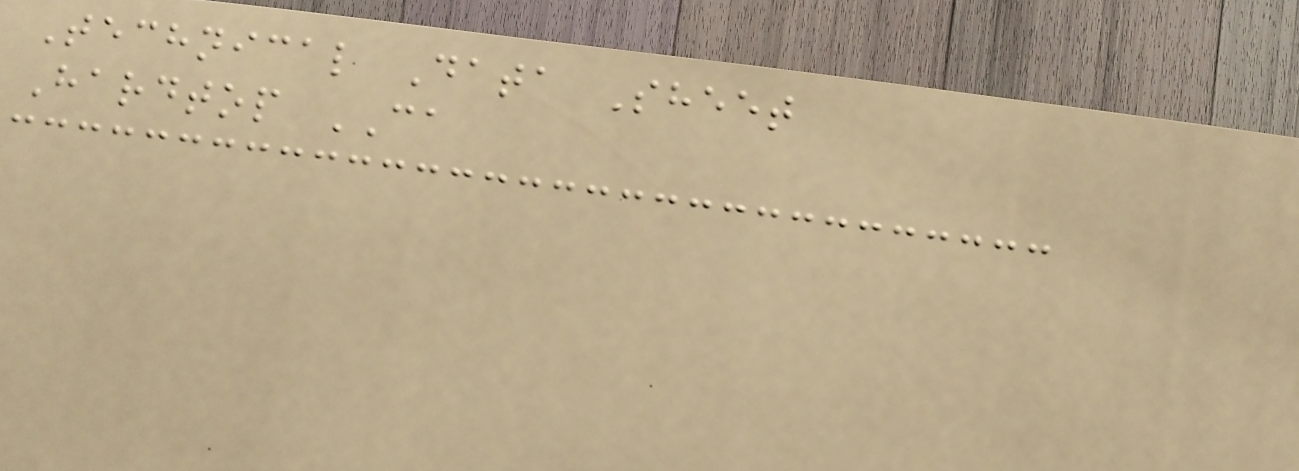Technical Data Sheet
Hardtop CA
